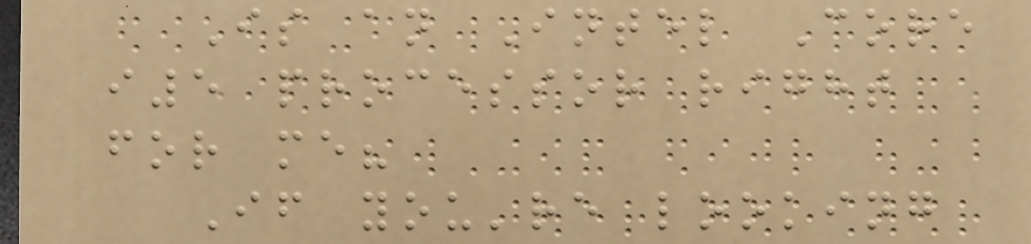Is an Intel Core
i5 processor right
for me?
If you're looking
